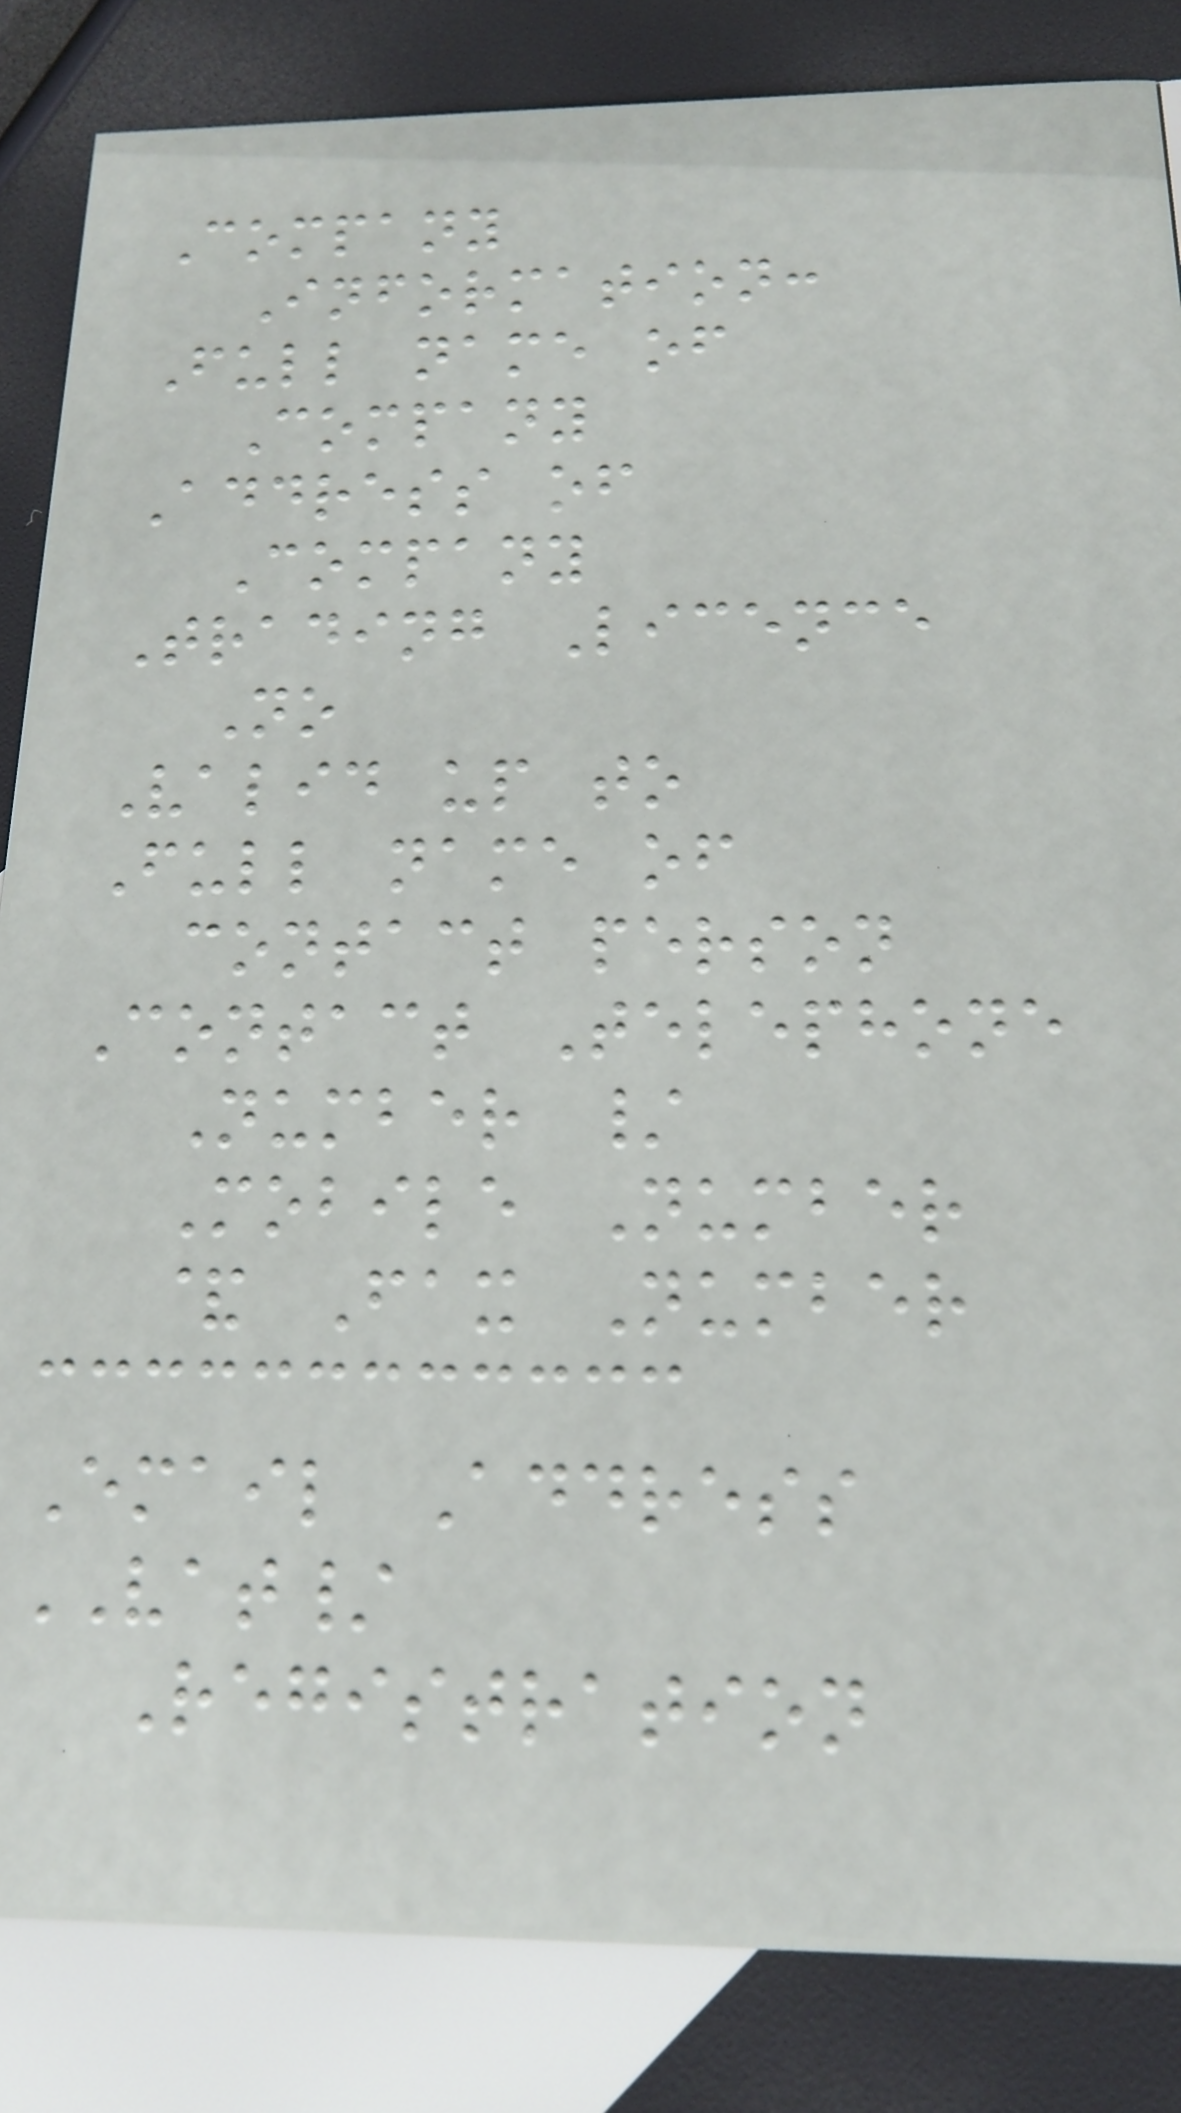Company
Information:
Full name of
Company
Address of
Company
Trading Licence
No
Valid up to
Full name of
contact person
Contact Telephone
Number /
Mobile Number
& Fax Number
Email Address
VAT/
Registration
